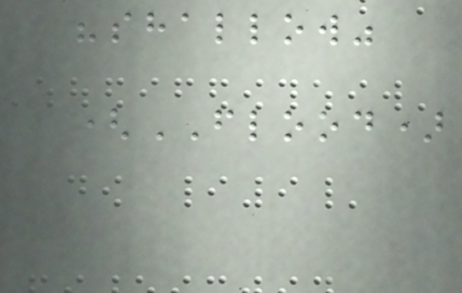"shallow"
(FLOOD)
